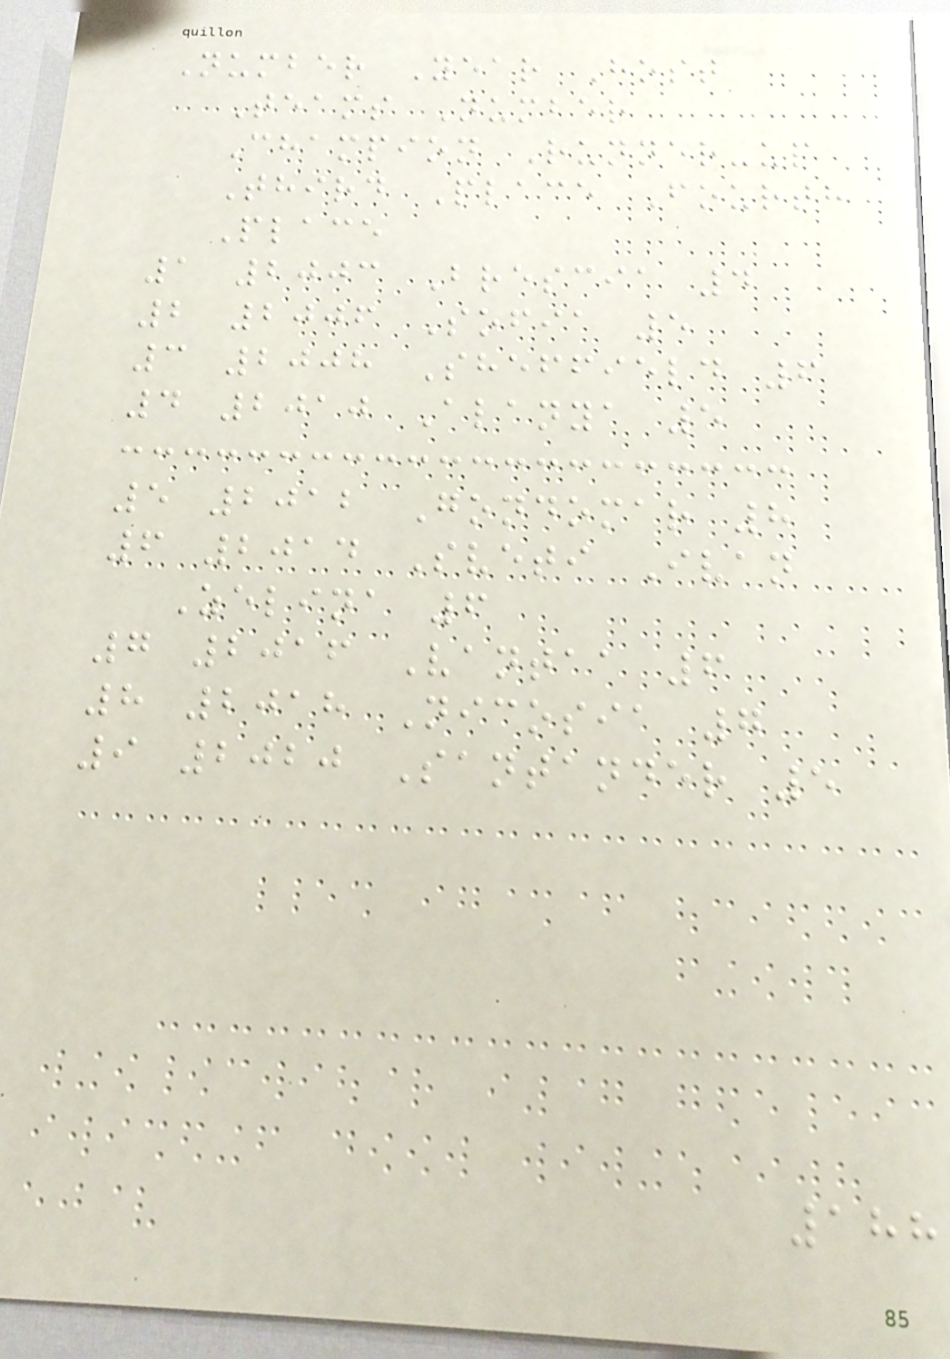Number Year Host
Teams Number
Champion Runner-up
Third Place Fourth
Place
1 2003 Brescia 4
2 2006 Sofia 5
3 2008 Sheffield 6
4 2010 Alanya 5
5 2012 Gondomar 8
6 2014 Sveti Ivan
Zelina 6
7 2016 Vantaa 6
8 2018 Nicosia 7
9 2020 Santander 5
188
